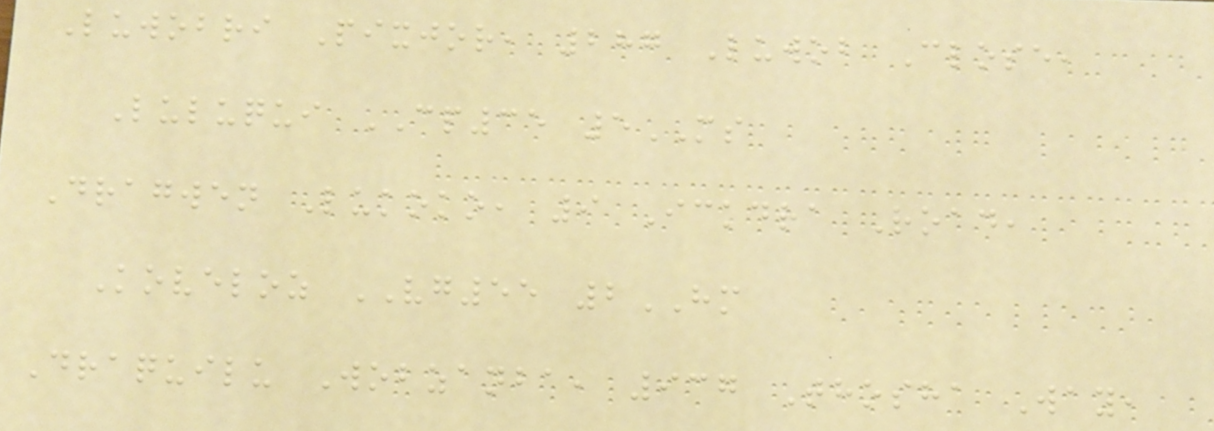Luwobri Pixjor, 287 Luwob Close,
Luluqui CP35 5MS
Dragwen Lukoko, 9 Ickdra Road,
Koveloz VG55 2HM
Draquilu Wobzanba, 937 Thosha Way,
